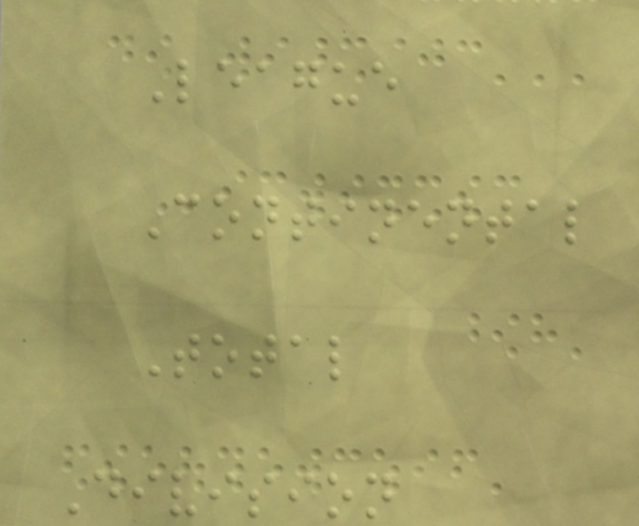League
Continental
Total
Division
